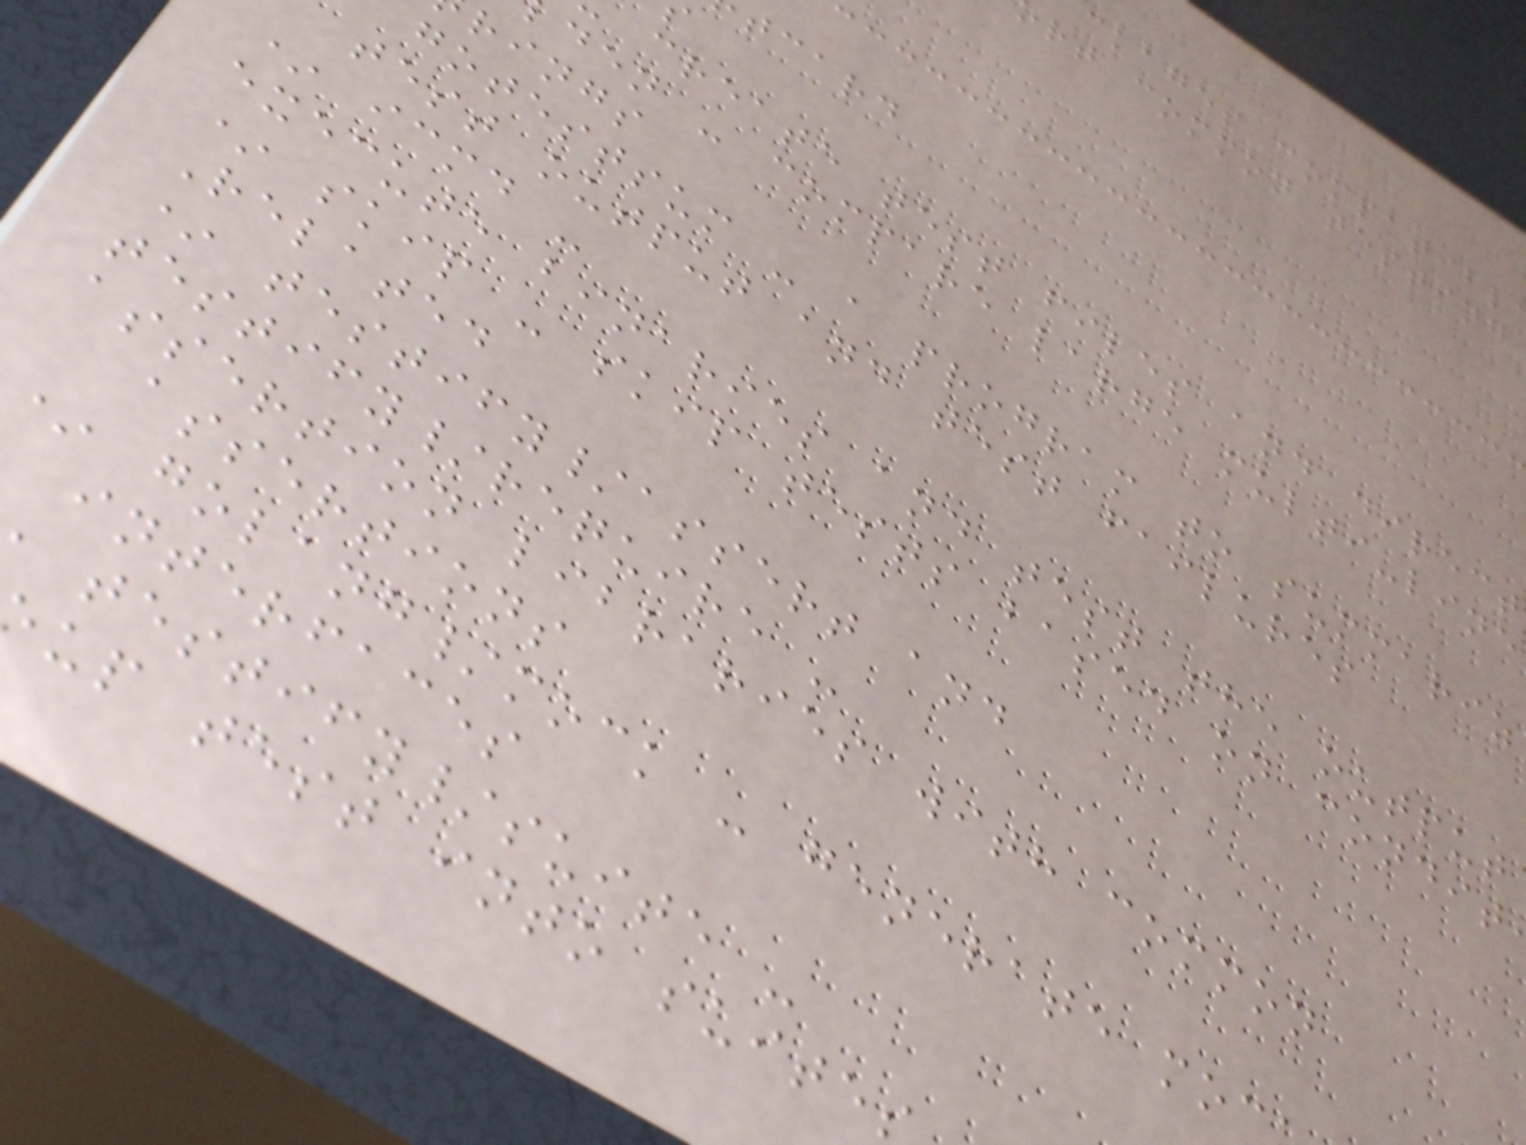ckages compatibl
rt common testing
tcard
create test files and direct
den - compare large multi-line
rings
gotestsum - a program to summariz
test output and test failures
* icmd -
execute binaries and test the output
* skip - skip tests based on condit
Related
* testify/assert and
testify/require -
assertion libraries with common
assertions
* golang/mock - generate moc
interfaces
testify/suite -
up test into suite
